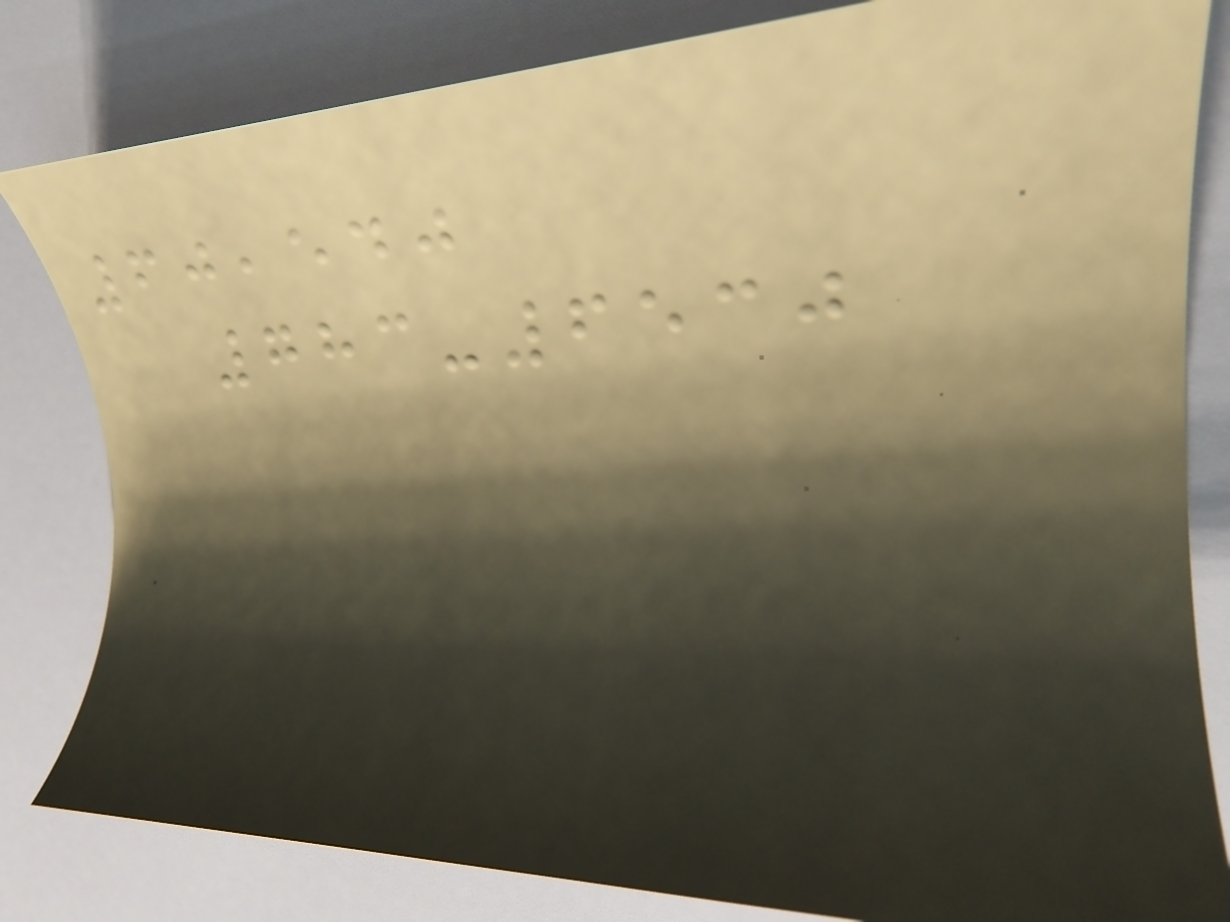60,540
783-6530
